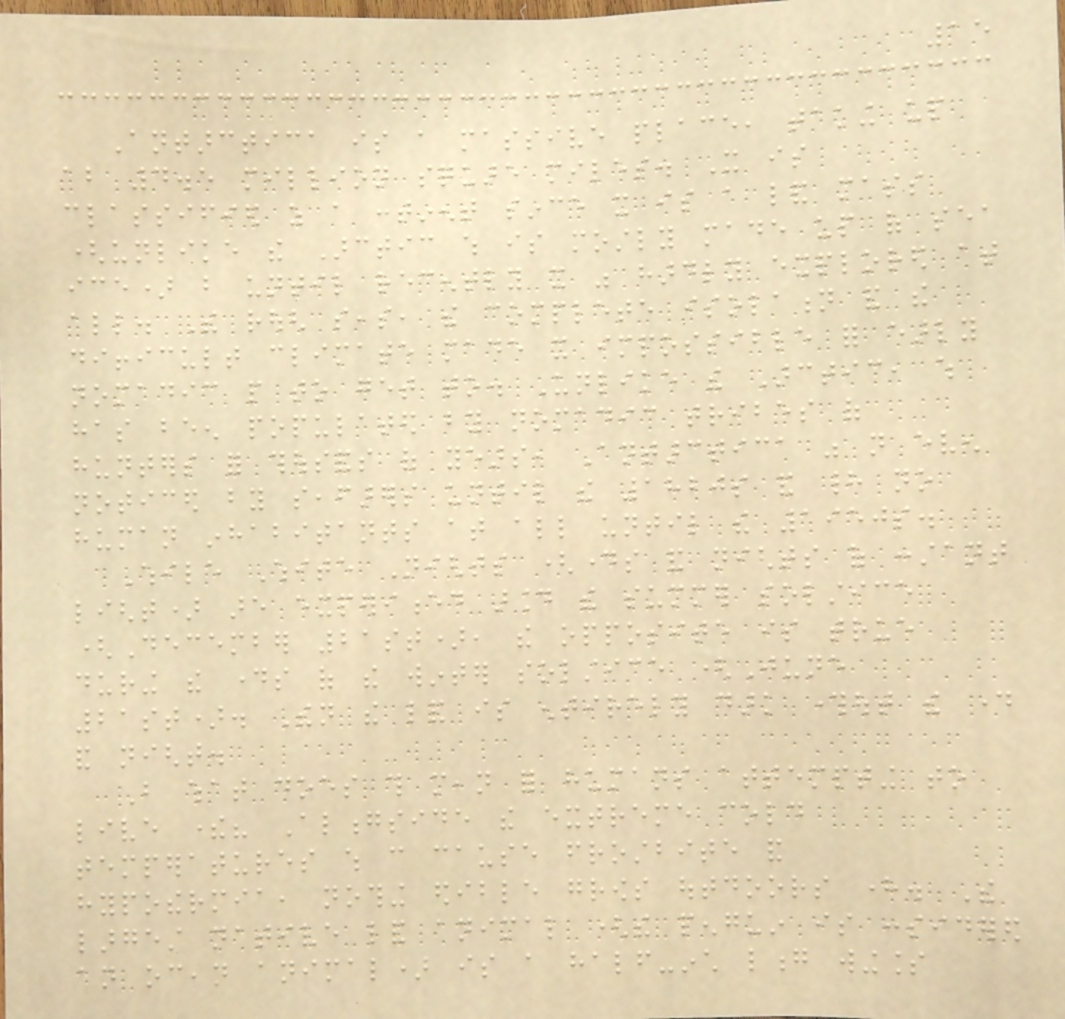15
Antarctica is a massive place, taking up
about 4.5 million square miles. It is
classified as a continent since it is a land mass
(unlike the Arctic which is mostly made up of sea
ice) but until recently it was hardly explored at
all. The rough seas, the complete isolation and the
difficult climate made it impossible for early
nomadic people to get to. Unlike the Arctic, which
has been populated by nomadic tribes of
hunters for thousands of years, Antarctica was not even
noticed by seafarers until the 1820s and had no
human inhabitants at all until the 1950s.
While White Nights (days and nights of constant
light) are experienced around the summer solstice
(December 21st), the opposite is true
during the days of the winter solstice (June
21st). Then the land is entirely dark throughout the day
and night.
But what does this mean for humans attempting to
live there? Alongside the extreme cold
temperatures which can cause frostbite and
hypothermia, nothing edible grows outdoors here. The
largest native land animal (the penguin is considered
an ocean animal) is a half-inch long wingless
